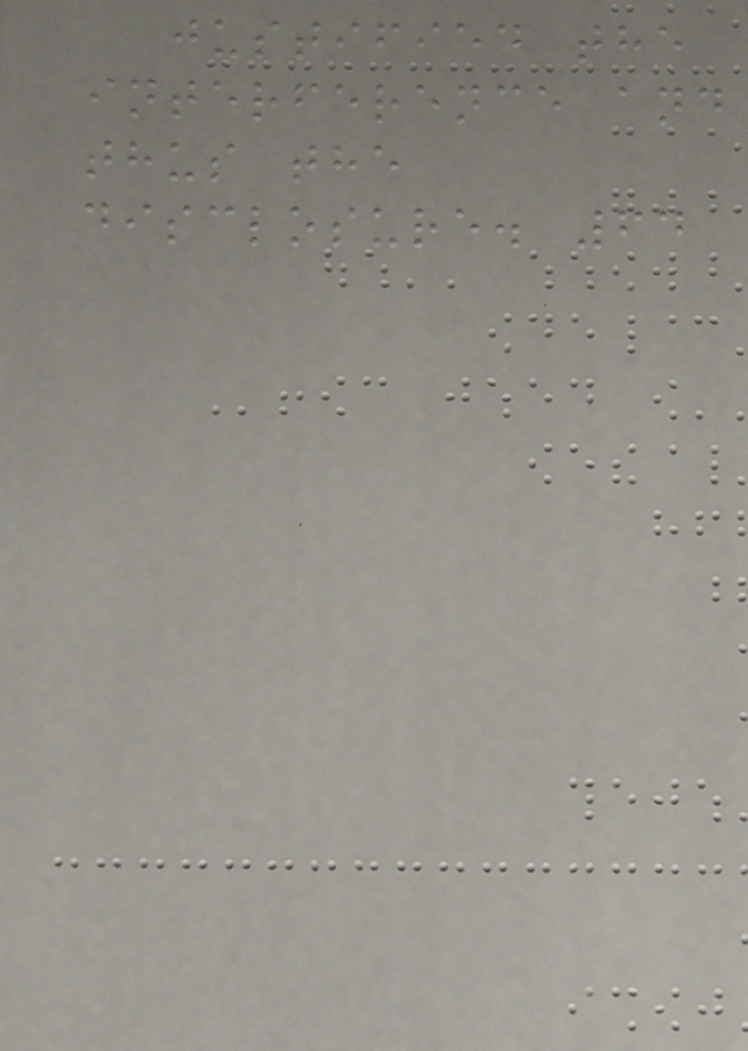justified the
interference and
thus the
disclosure. 64
